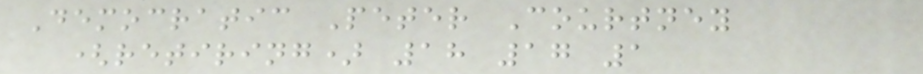Democratic Peter Courtney
(retiring) 18 17 1
